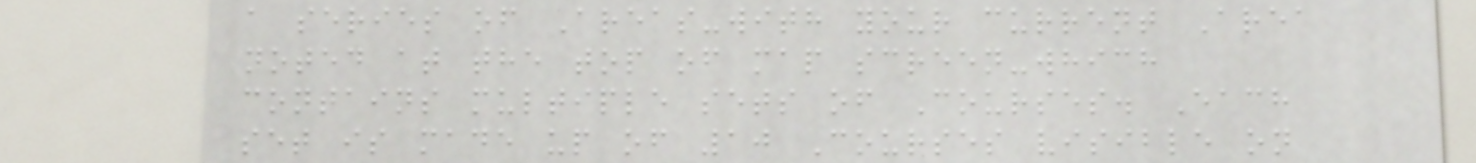a series of Areas-with your current Area
noted at the top of map screen-which
contains multiple sets of Courses. Each
set is made up of 10 Courses visible on
